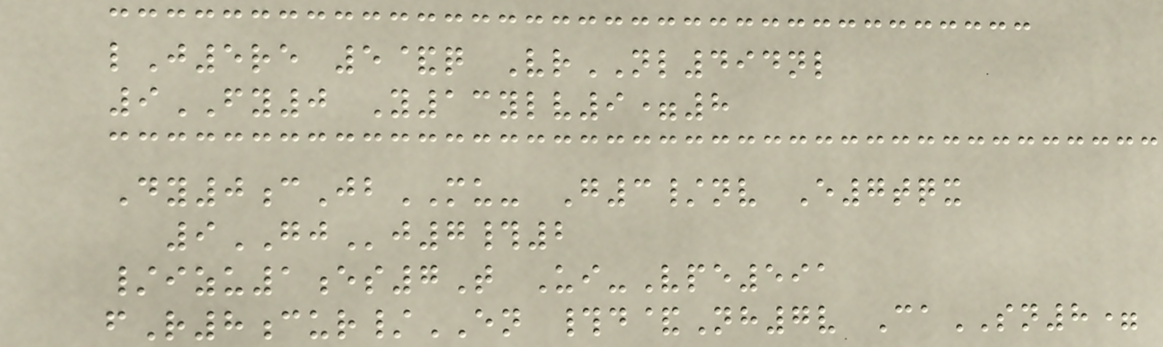lJ5re 5&q VrNL494nl
9FY0 Y13ylv9=8
Dy0cJbMU- G3/nv E7tqx
9GJj7#2
/izu1es7T Ui-Vpe591
fR8cur/EN #d&Nh7v CaSN8=
